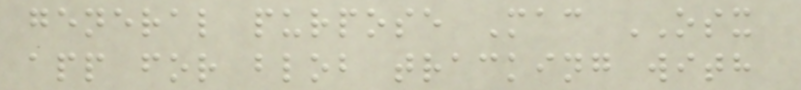general purpose Mac OSX
app for blob tracking with
